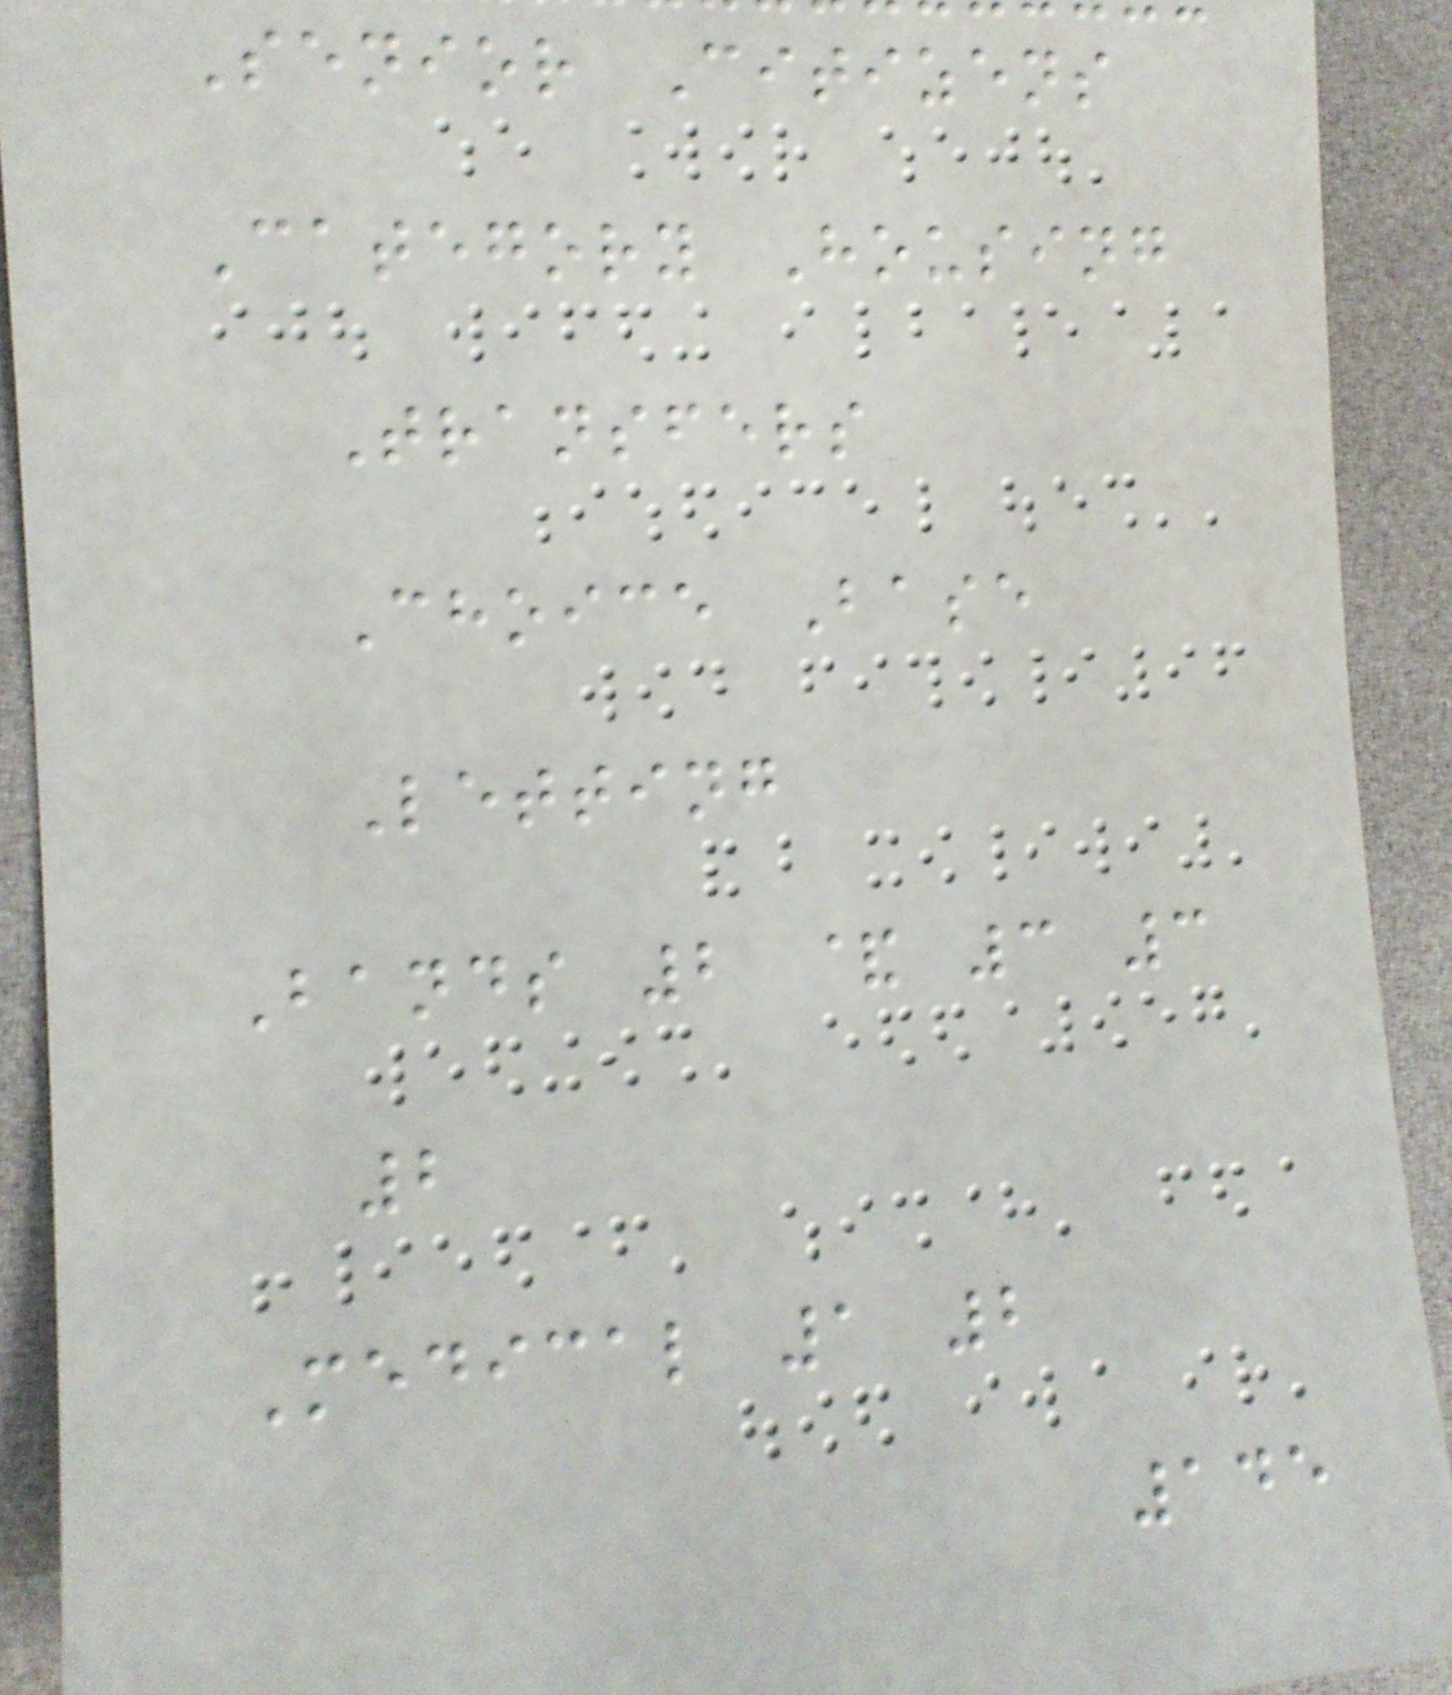Senior Citizens
Category Housing
Transfers
Choice Base
Letting
Bands 2 & 3 3
2
Medical 1 2
145
